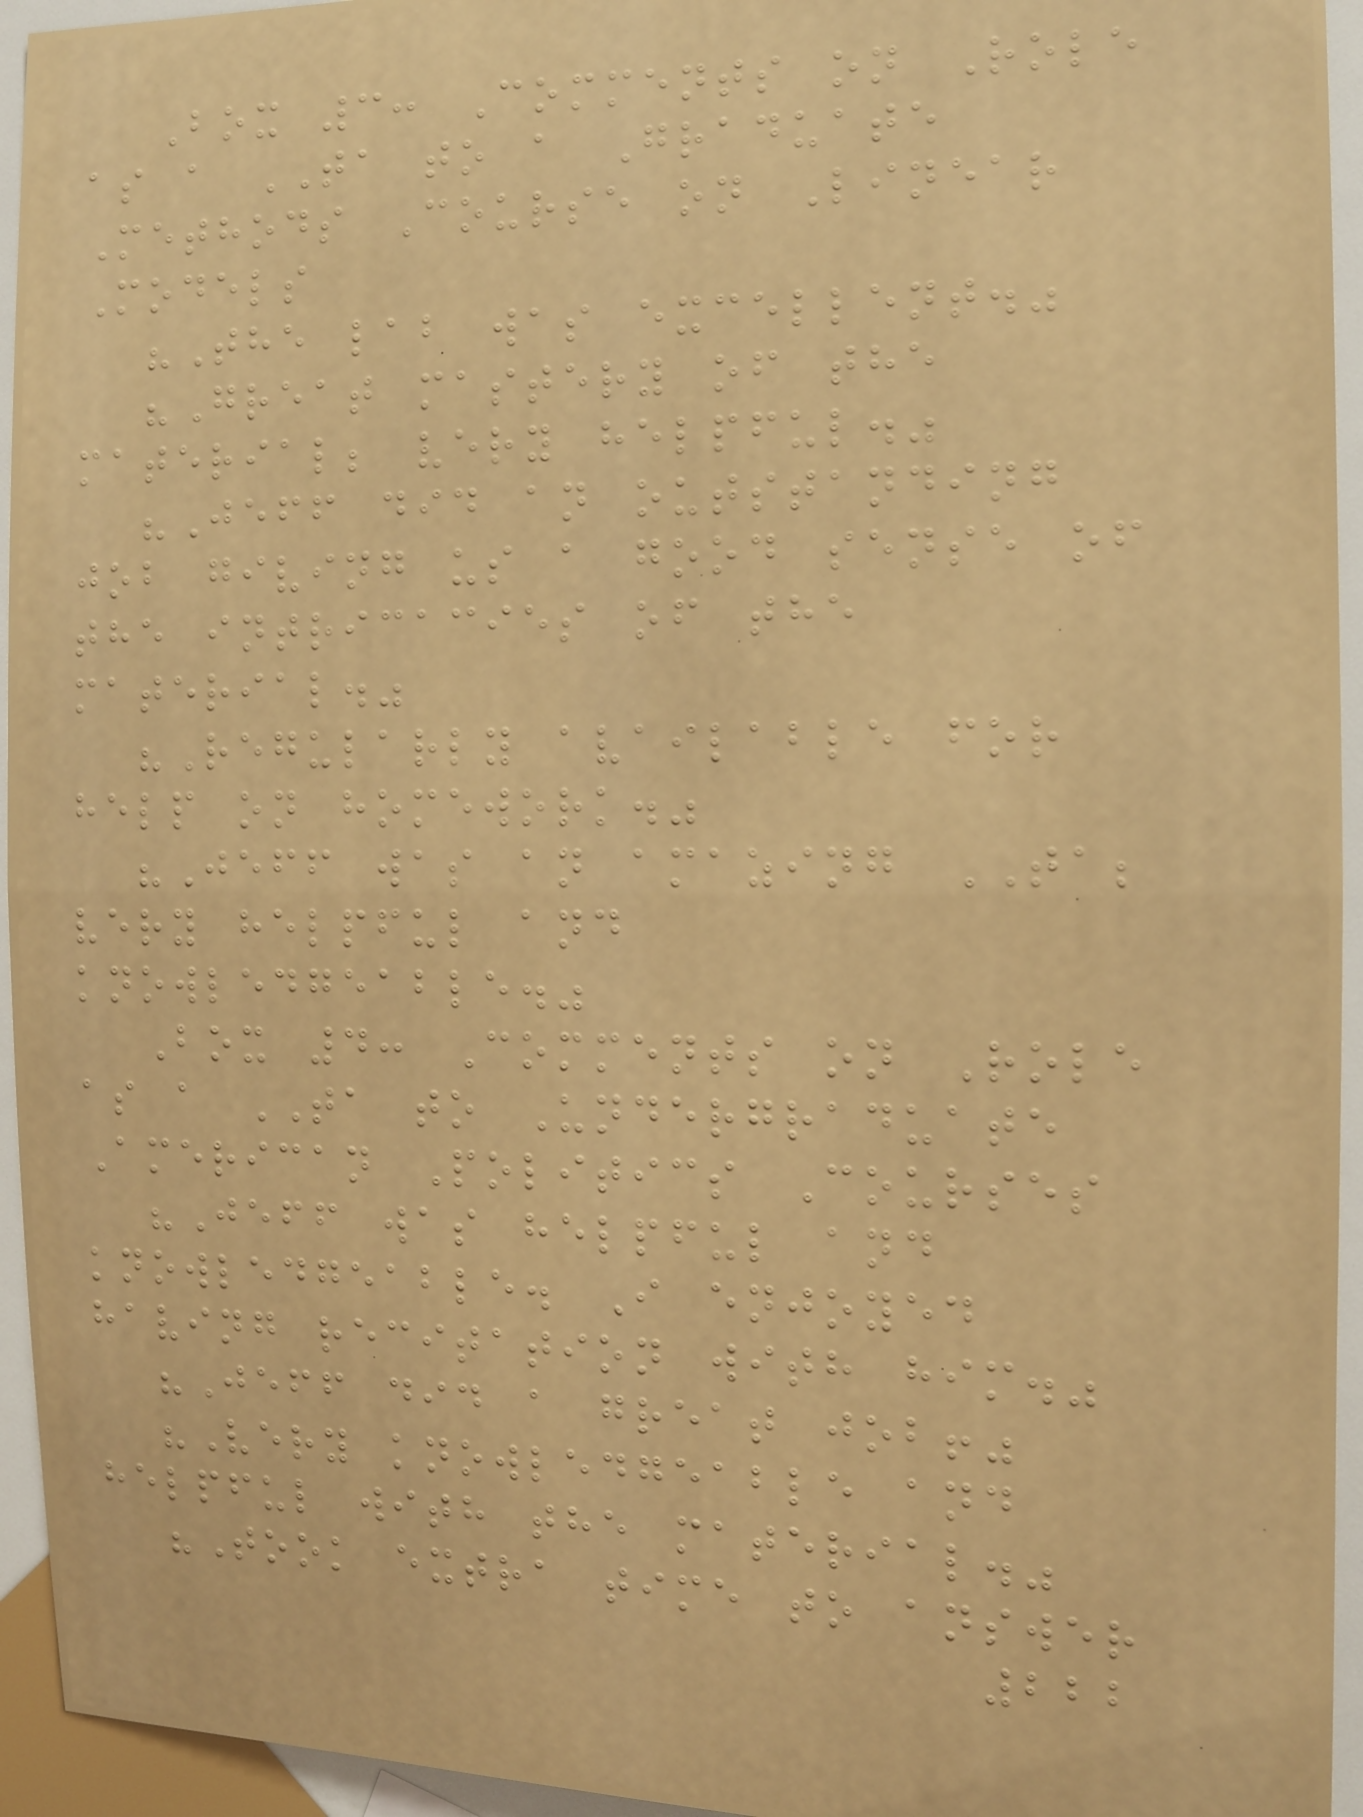Box 3: Comments on Role
as a TA to a Graduate
Methods Course on Linear
Models
"The lab was excellent."
"Great mastery of the
material; very helpful."
"Jeff did an outstanding
job giving us a good sense of
the intricacies of the
material."
"Regularly available for
help on homework."
"Jeff was an amazing TA;
very helpful and
knowledgeable."
Box 4: Comments on Role
as a TA to Undergraduate
American Politics Courses
"Jeff was helpful and
knowledgeable. I enjoyed
having recitation with him."
"Jeff did a great job!"
"Very knowledgeable and
helpful with the material."
"Took extra time to answer
222
